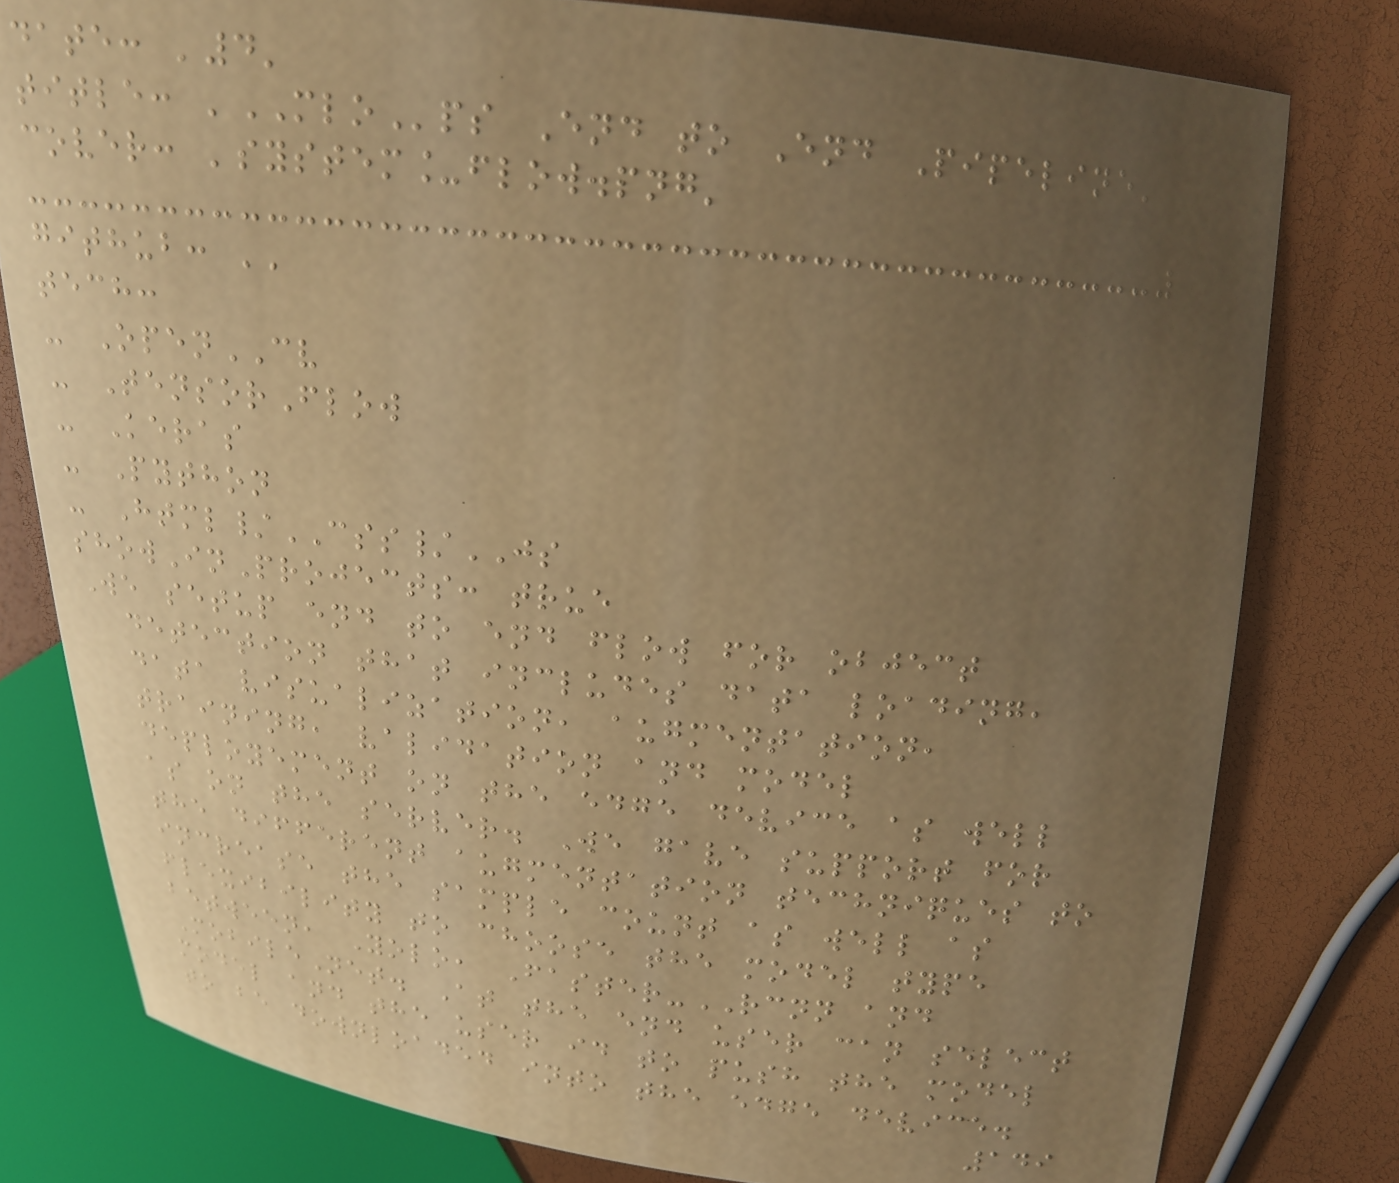date: '4'
title: 'MLOps End to End Pipeline'
cover: 'system_flow.png'
github: ''
tech:
- OpenCV
- TensorFlow
- Keras
- Python
- Html/CSS/JS
showInProjects: true
We setup end to end flow for object
detection that includes data loading,
data visualization, augmentation,
training, validation and model
deployement on the edge device as well
as on the server. We gave support for
the different augmentation techniques to
increase the sample count as well as
flexibility to choose the model type
between, Yolo, Faster-RCNN and
MobileNet. At the end user can select
model and the user id to push the model
to be downloaded into the edge device.
149
